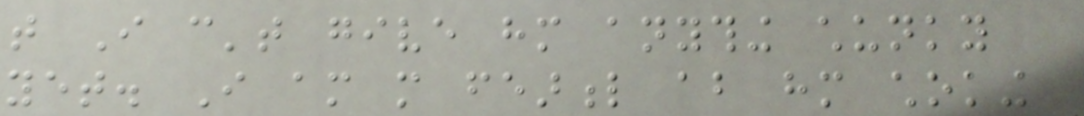that I can't give him anything chunky
yet. I am more fearful about him choking
